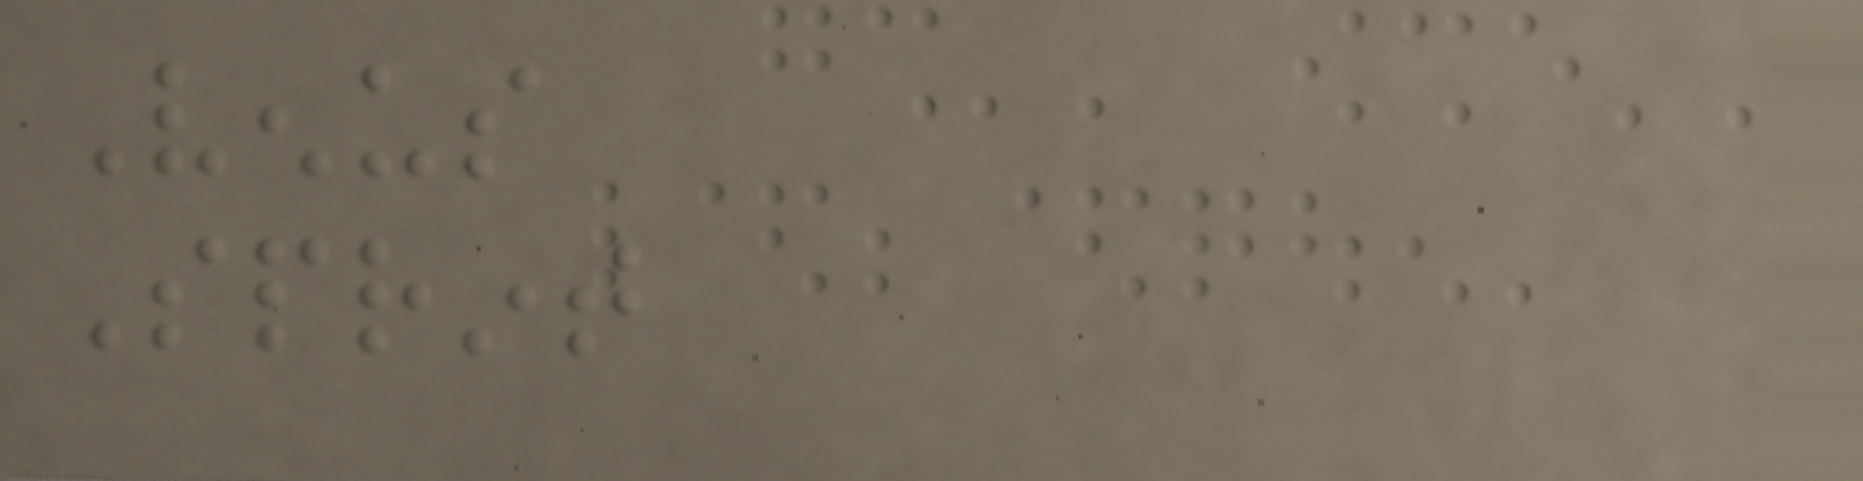Venus
Sprint
